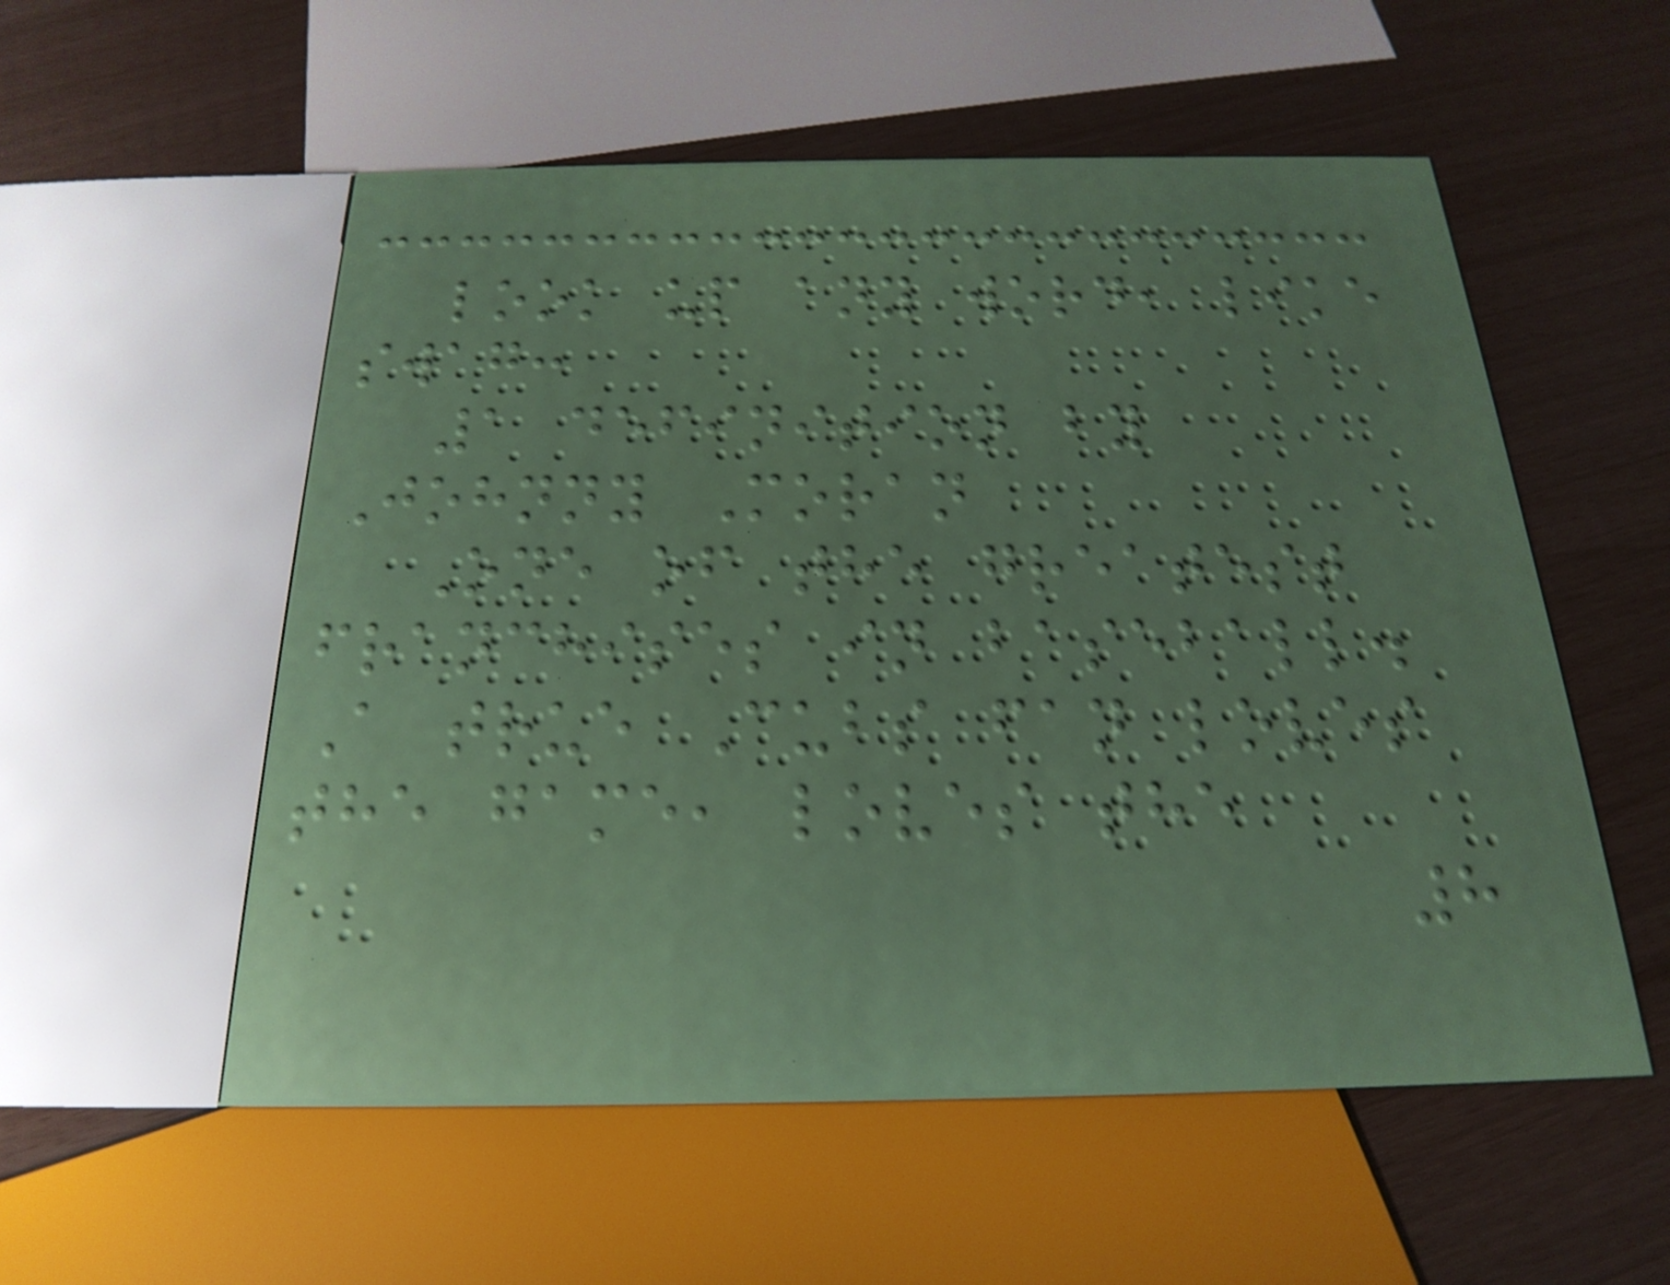look up any word, like
swag:
1 definition by
Johnny Moran
One of the greatest
franchises in baseball.
A true Cubs fan loves
the game, loves the
8
